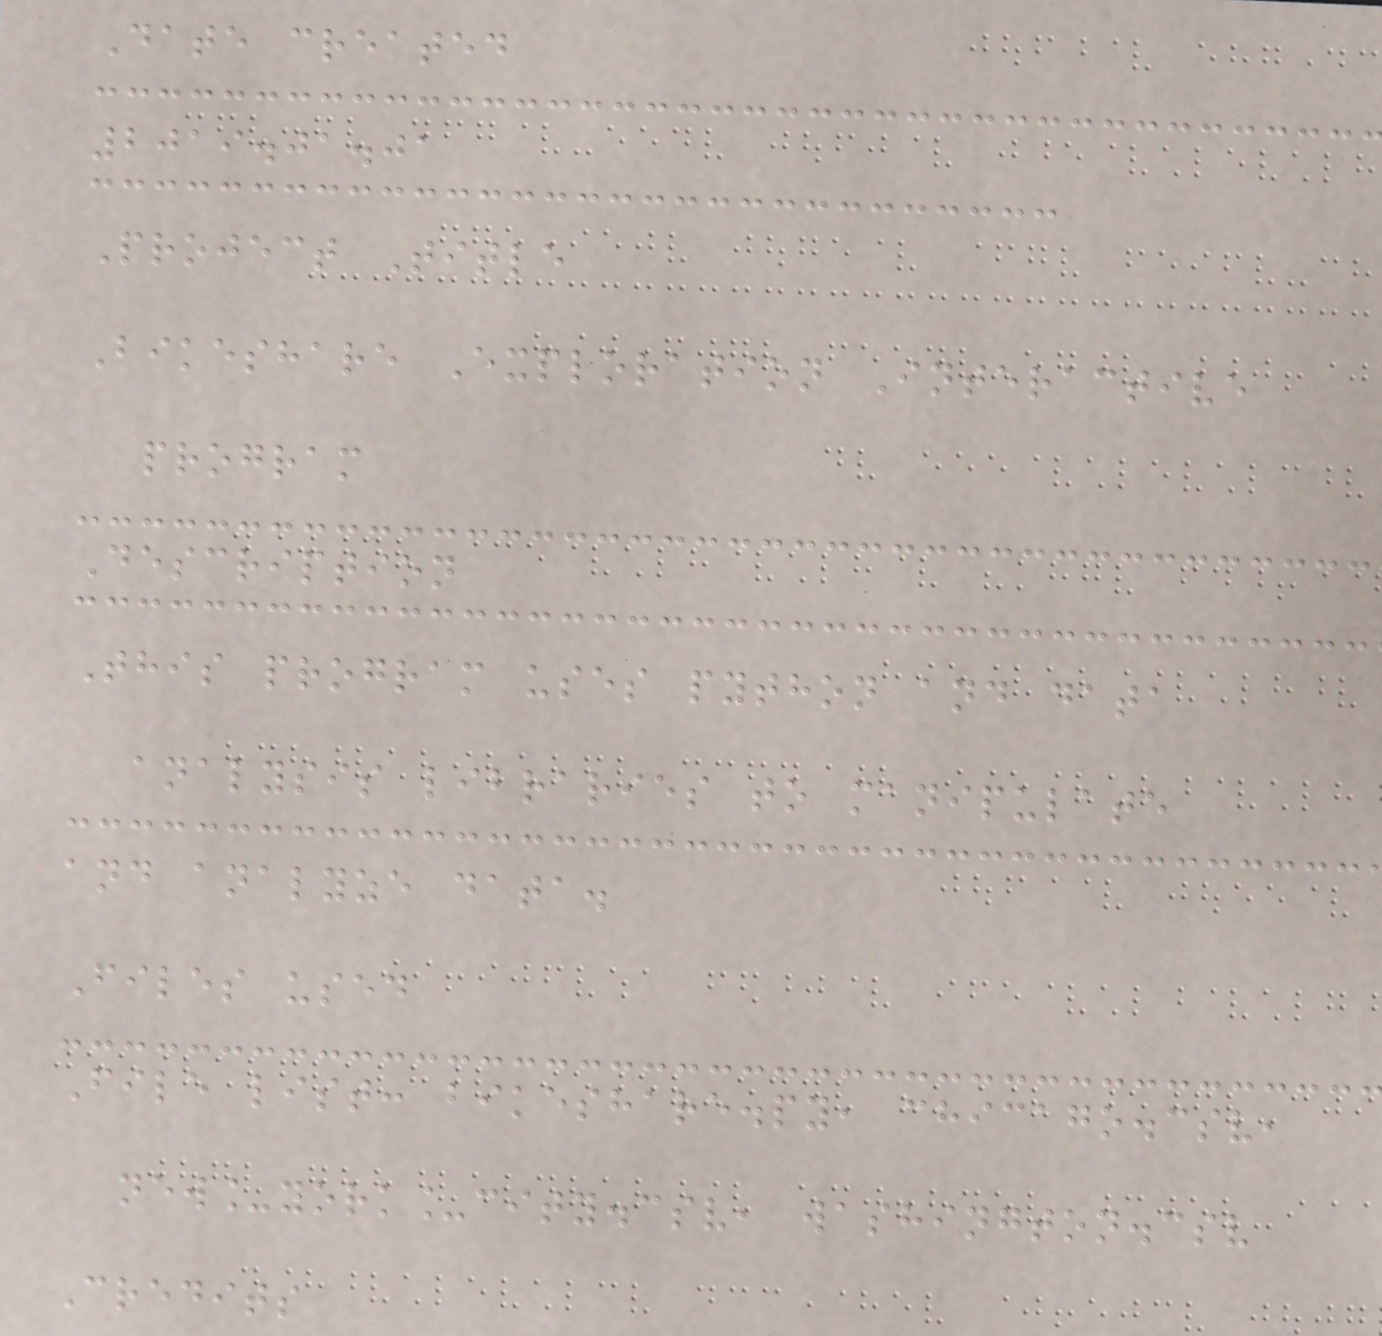Date created
2019.01.01
Project Title
Bikeshare Exploration Interactive
program
Description
This program uses python and data
analysis libraries to manipulate
and analyze data.
Files used
File list: bikeshare.py, chicago.csv,
new_york_city.csv, washington.csv
Credits
